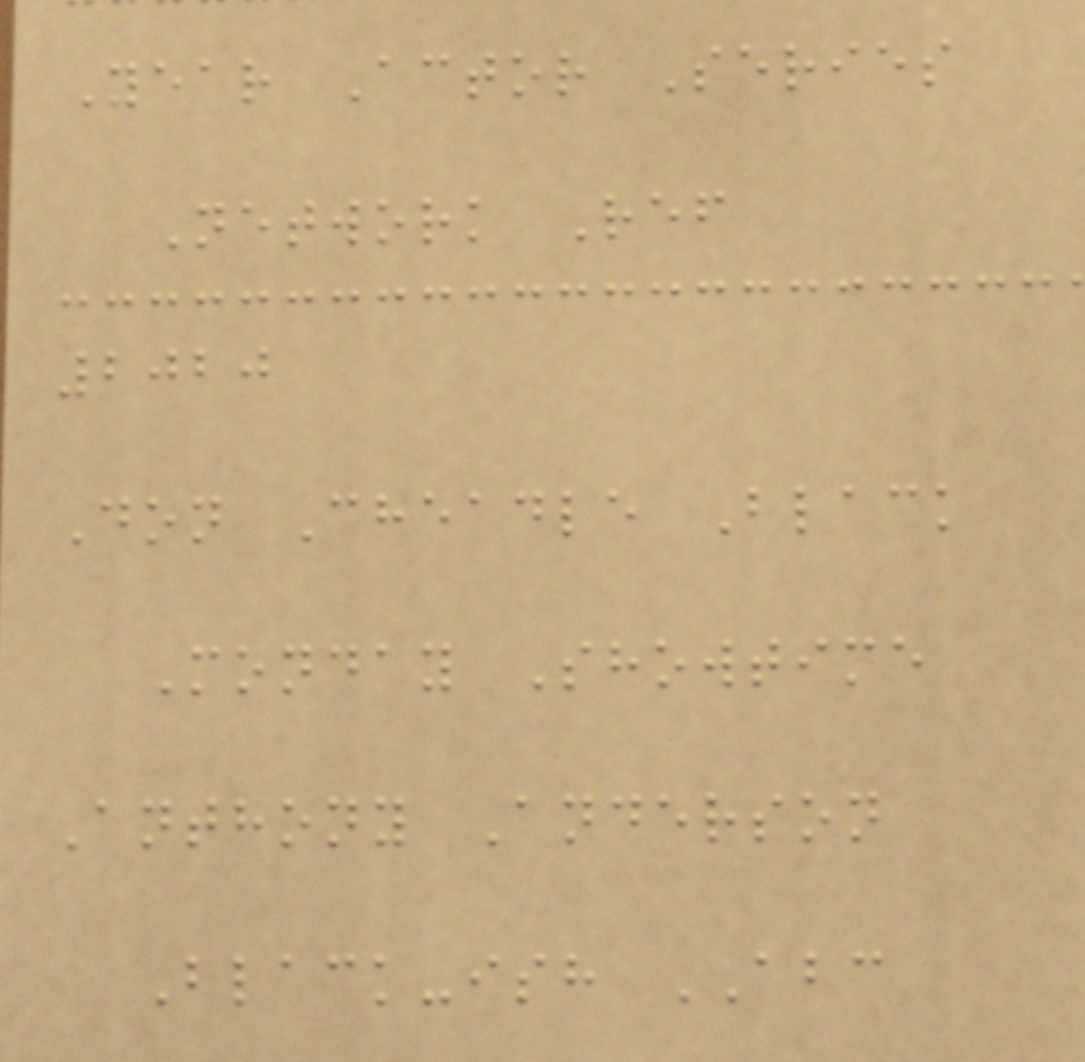Year Actor Series
Network Ref
2020
Don Cheadle Black
Monday Showtime
Anthony Anderson
Black-ish ABC
